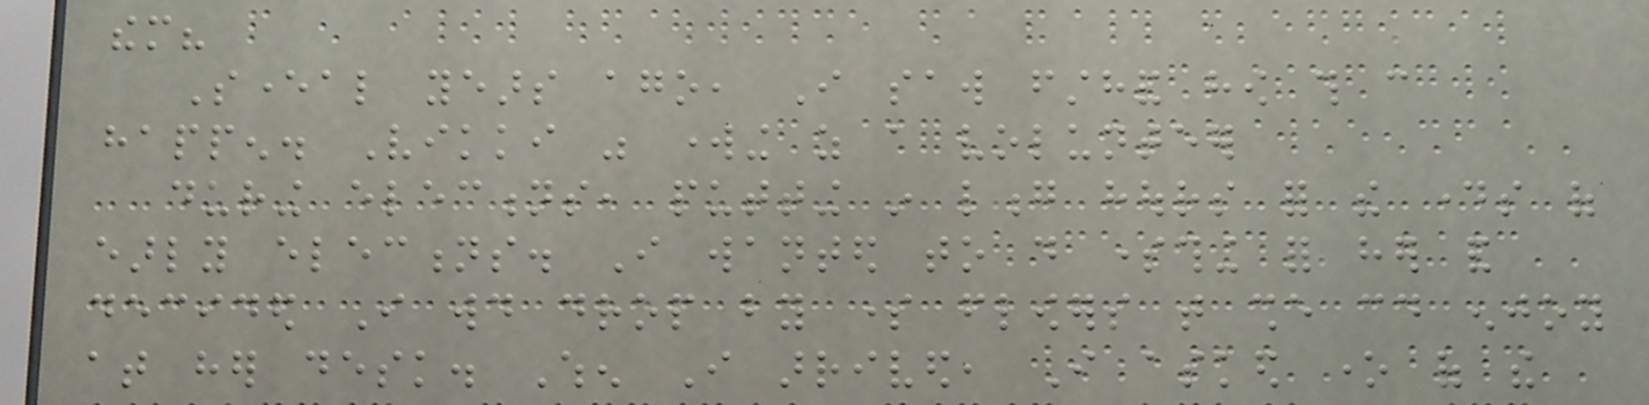them?
Several years ago, I saw firsthand how this can
happen. Vikki was working as a volunteer
during elections, putting in long hours for the days of
early elections. I wanted to do something for her and
decided I would drop by some flowers that she could enjoy
at her desk. When I arrived, I asked one of the
